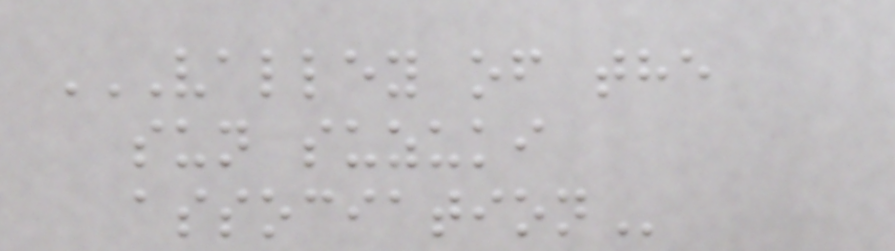VALLEY OF THE
SUN SUZUKI
ASSOCIATION
